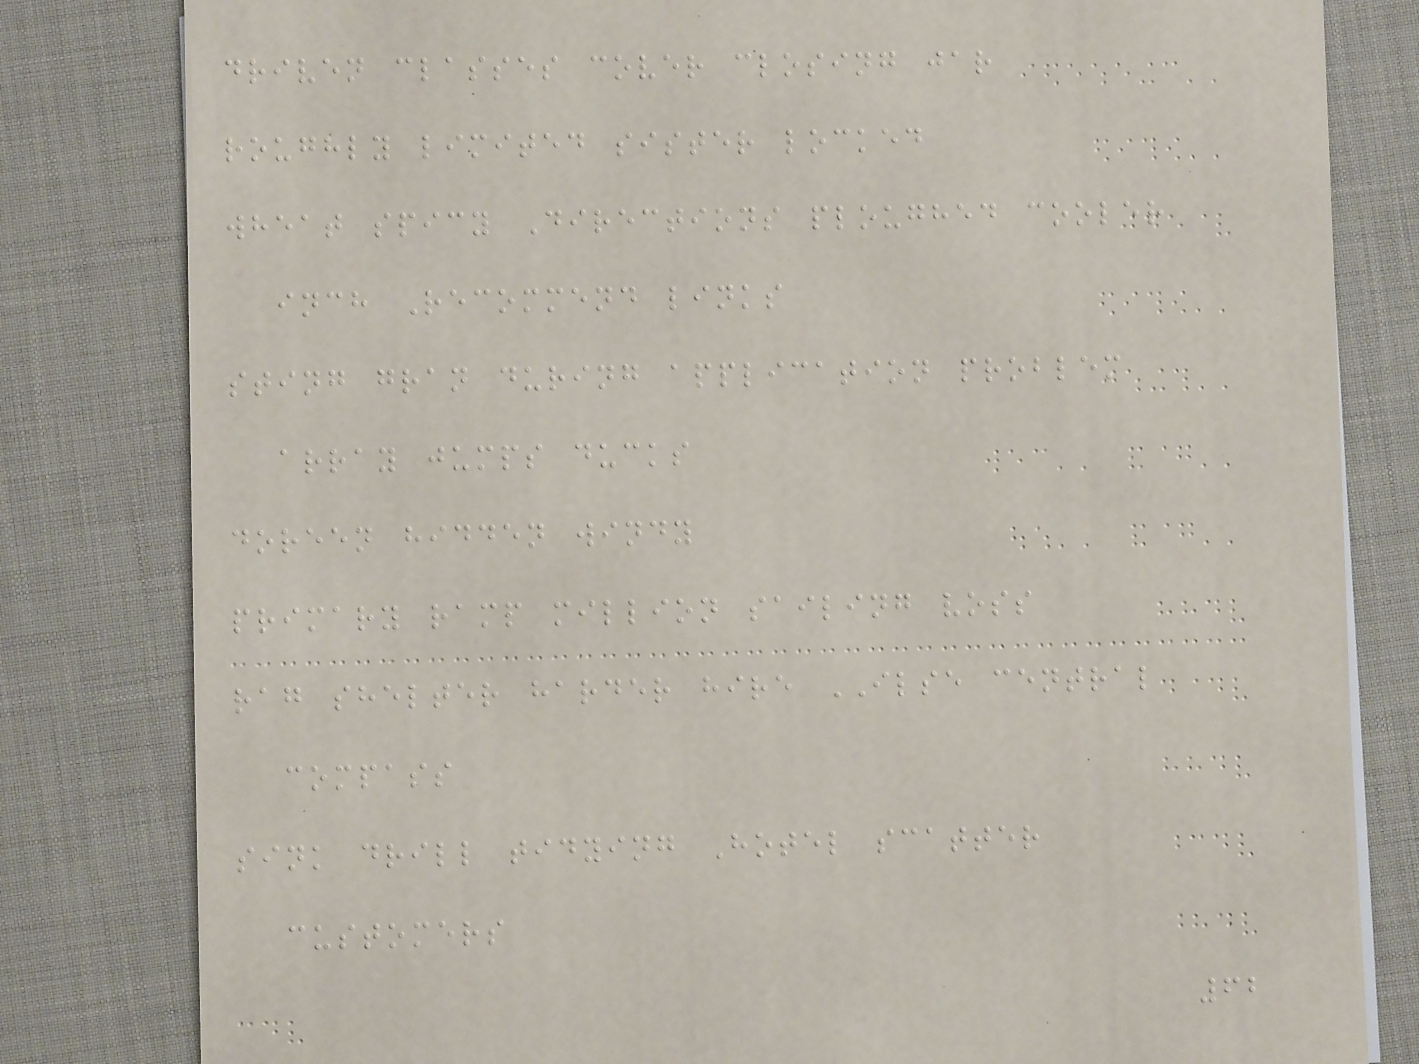driven classes cover closing jar
roughly limited sister locked
wheat spicy Directions ploughed cooler
inch Recommend links
sting gran during application problem
array jumps ducks
doreen hidden windy
primary ramp million sailing voss
rag shelter harder hire ILSE central
compass
sink drill tidying Hotel scatter
customers
62
